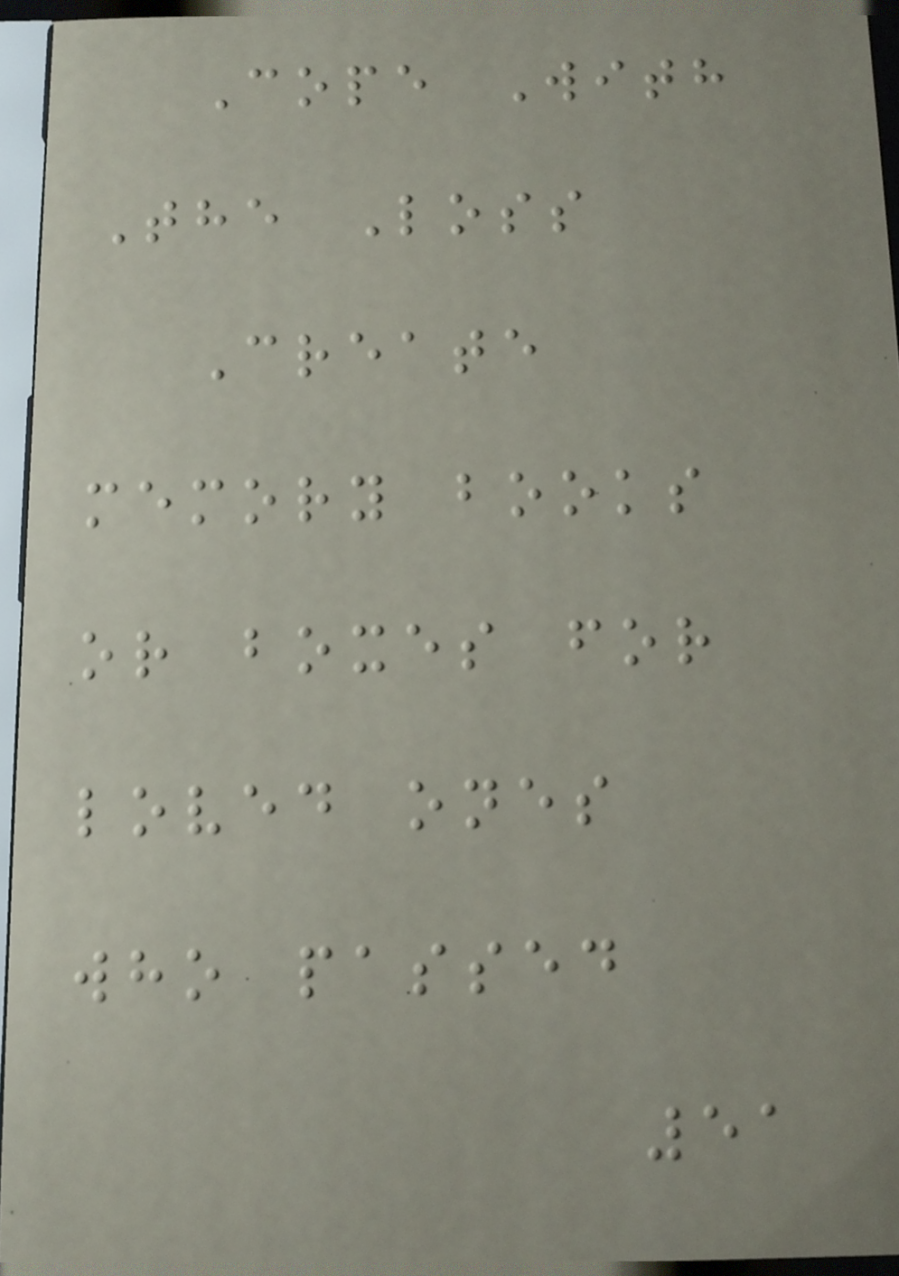Cope With
The Loss
Create
memory books
or boxes for
loved ones
who passed
51
